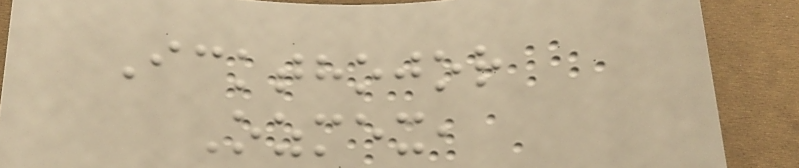Ickthojor
Ozmex,
